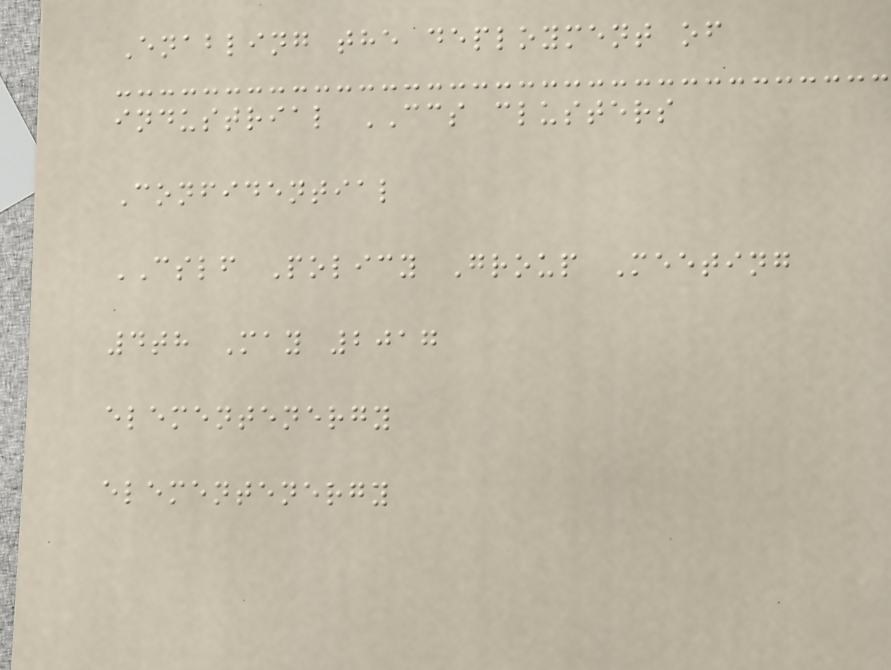Enabling the deployment of
industrial CCS clusters
Confidential
CSLF Policy Group Meeting
4th May 2017
elementenergy
elementenergy
